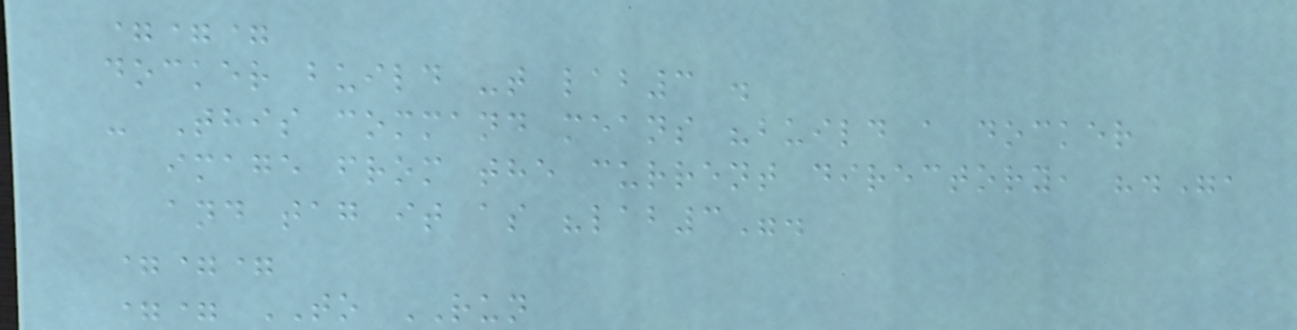===
docker build -t lab3 .
- This command means "build a docker
image from the current directory, ".",
and tag it as "lab3".
===
== TO RUN
